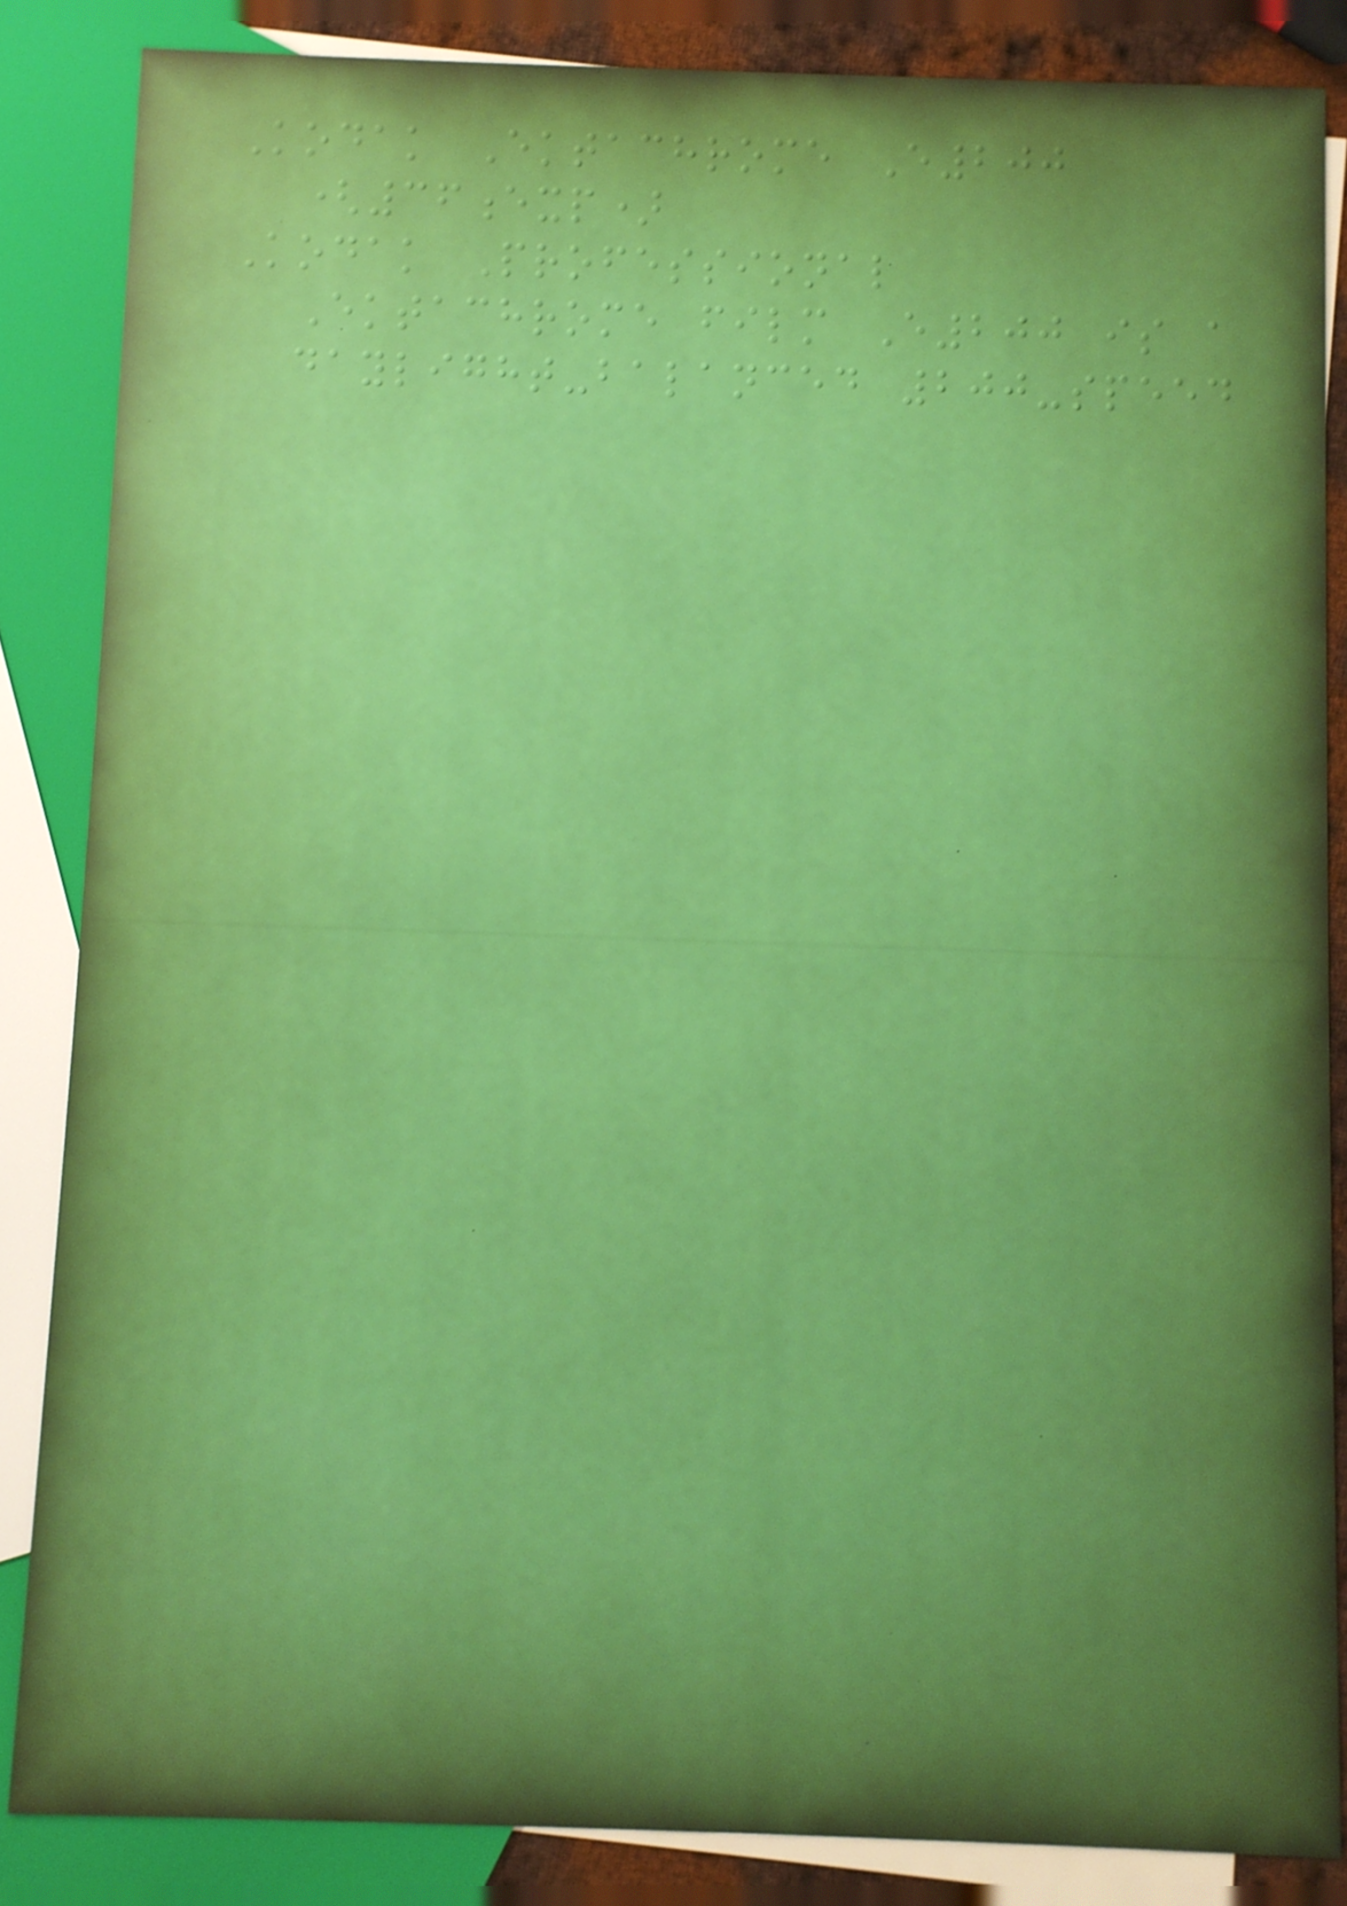Kodak Ektachrome E200
(36exp)
Kodak Professional
Ektachrome film E200 is a
daylight-balanced 200-speed
